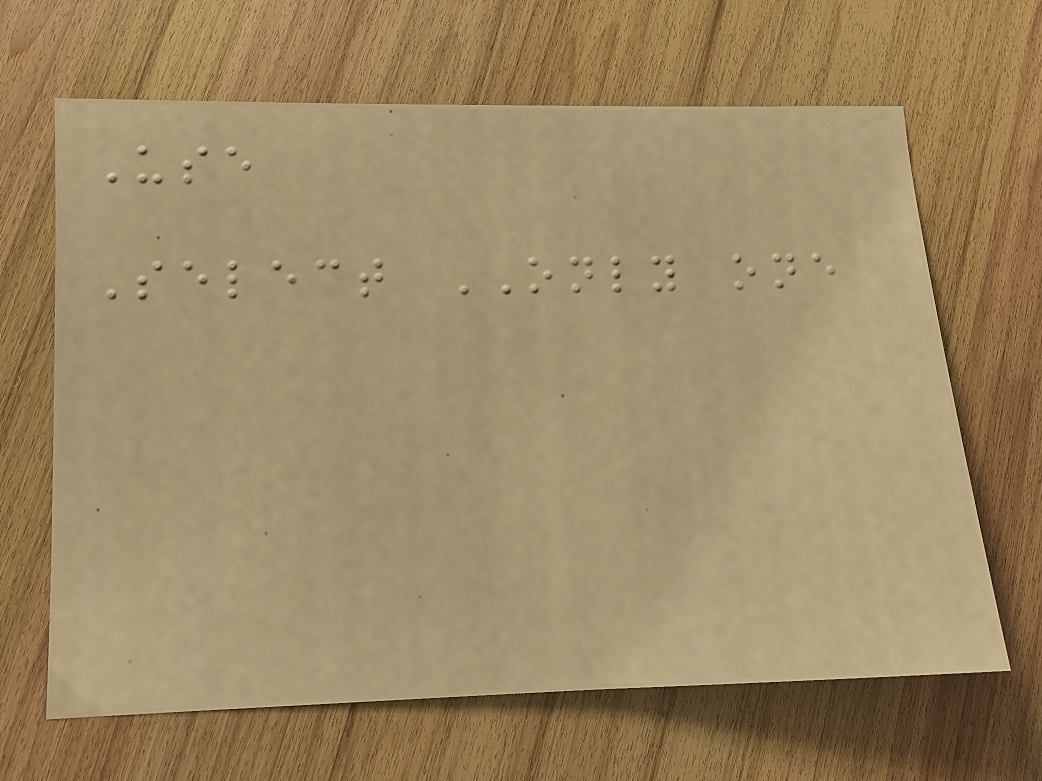Use
Select ONLY one
